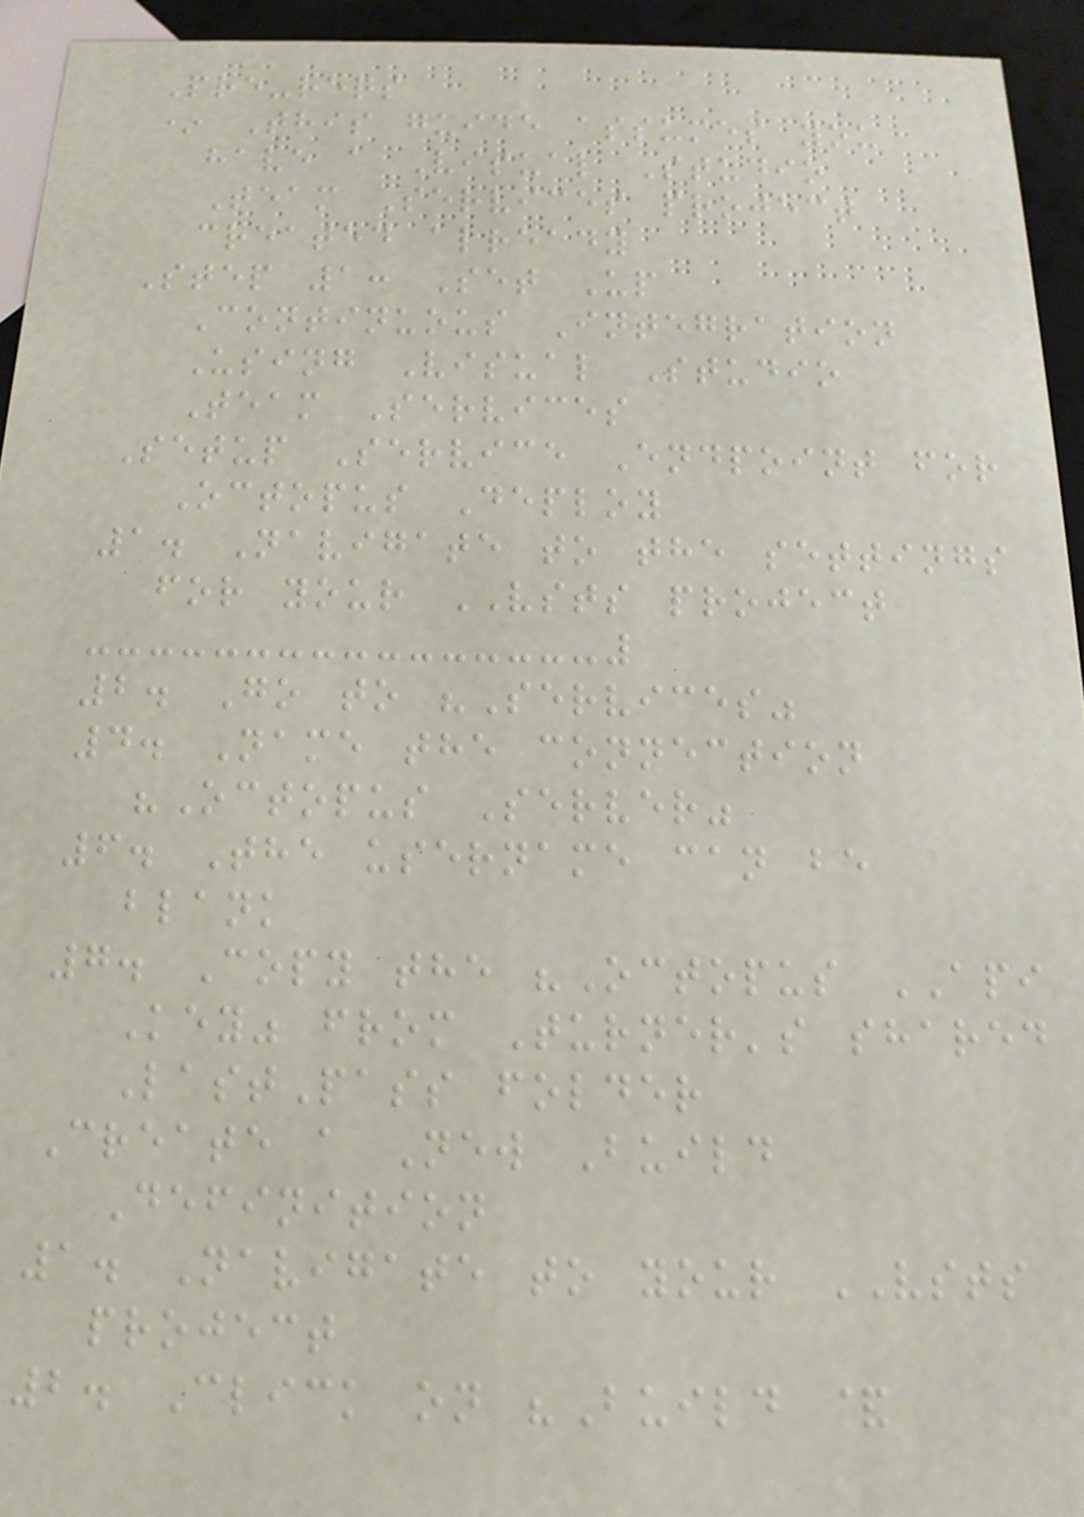Pre-reqs
* This guide assumes you
have a Visual Studio
Team Services project
created already
Step 1: Set Up
Continuous Integration
Using Visual Studio
Team Services
Setup Service Endpoint for
Octopus Deploy
1. Navigate to the settings
for your VSTS project
2. Go to "Services"
4. Name the connection
"Octopus Server"
6. The username can be
blank
7. Copy the "Octopus API
Key" from Turner's shared
LastPass folder
Create a New Build
Definition
1. Navigate to your VSTS
project
2. Click on "Build &
